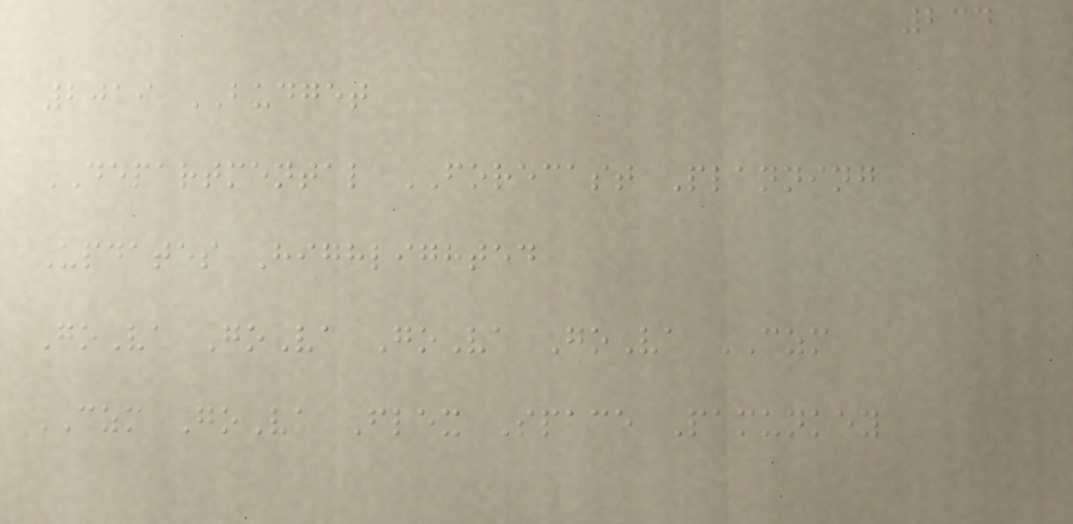234
2019 BUDGET
DEPARTMENTAL FORECAST Planning
Updates Highlighted
GoVa GoVa GoVa GoVa CZM
CZM GoVa Flex Space Pamunkey
